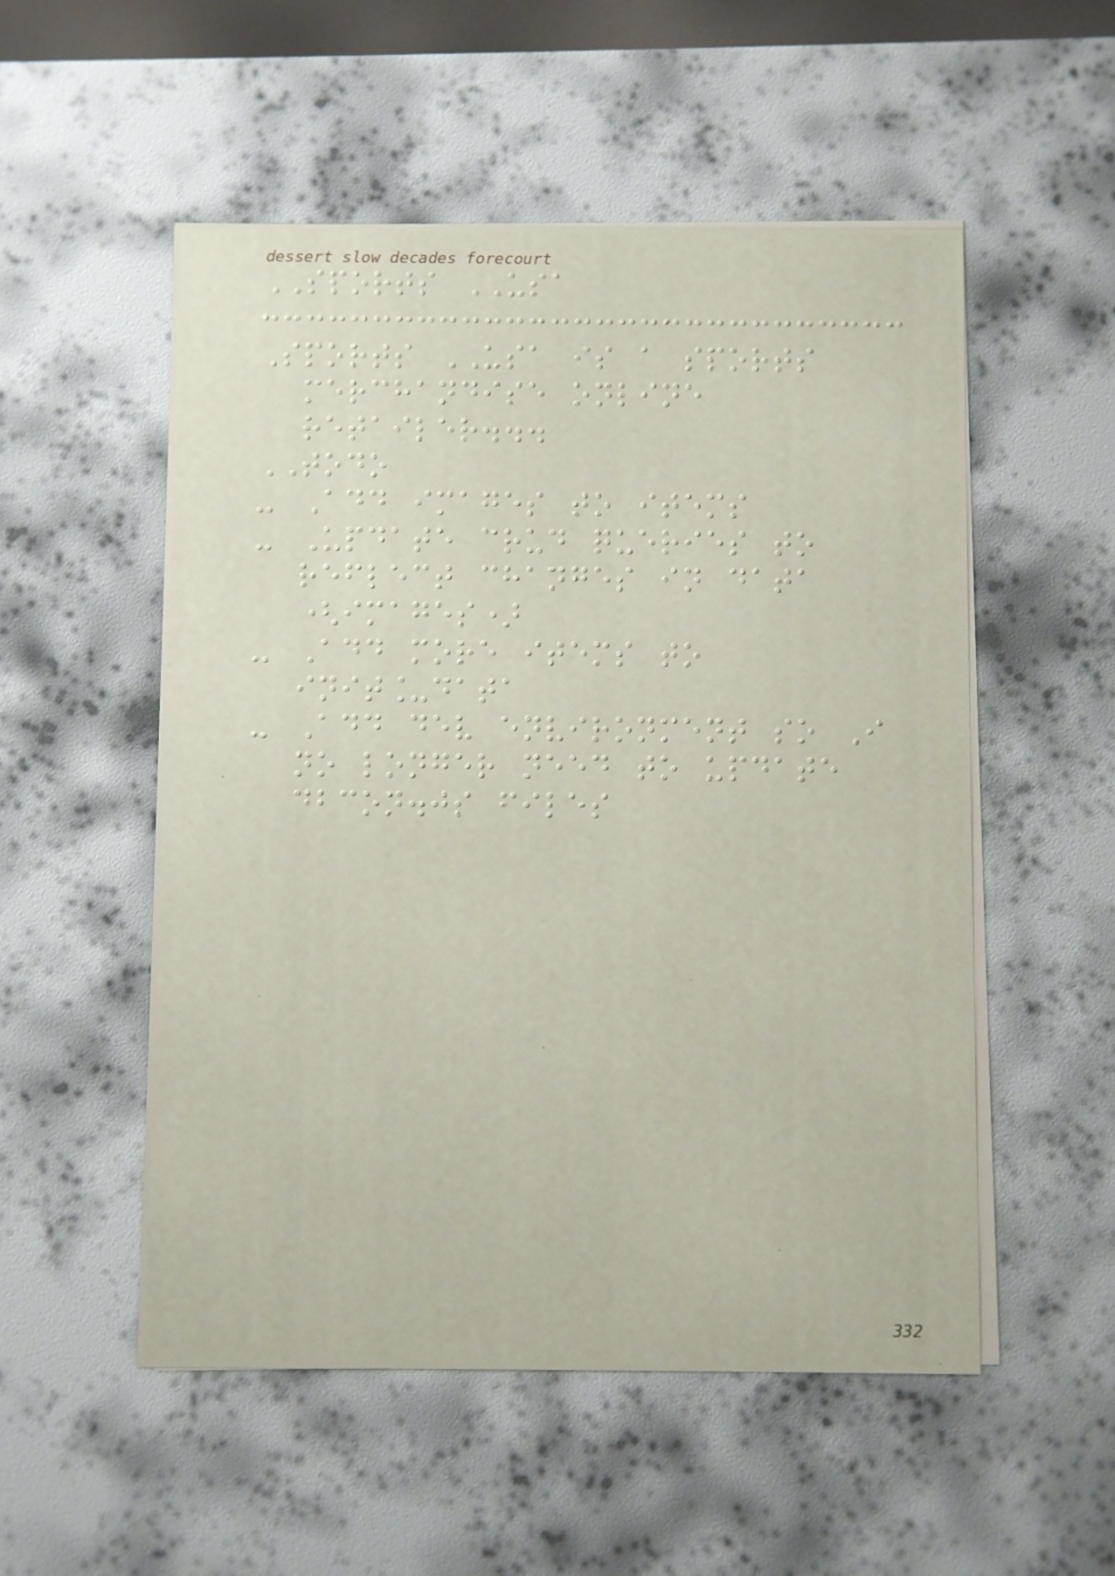SPORTS USA
Sports USA is a sports
merchandise online
retailer...
TODO
- Add images to items
- Update crud queries to
reflect changes in data
(images)
- Add more items to
init_data
- Add dev environment so I
no longer need to update
dbcon.js files
